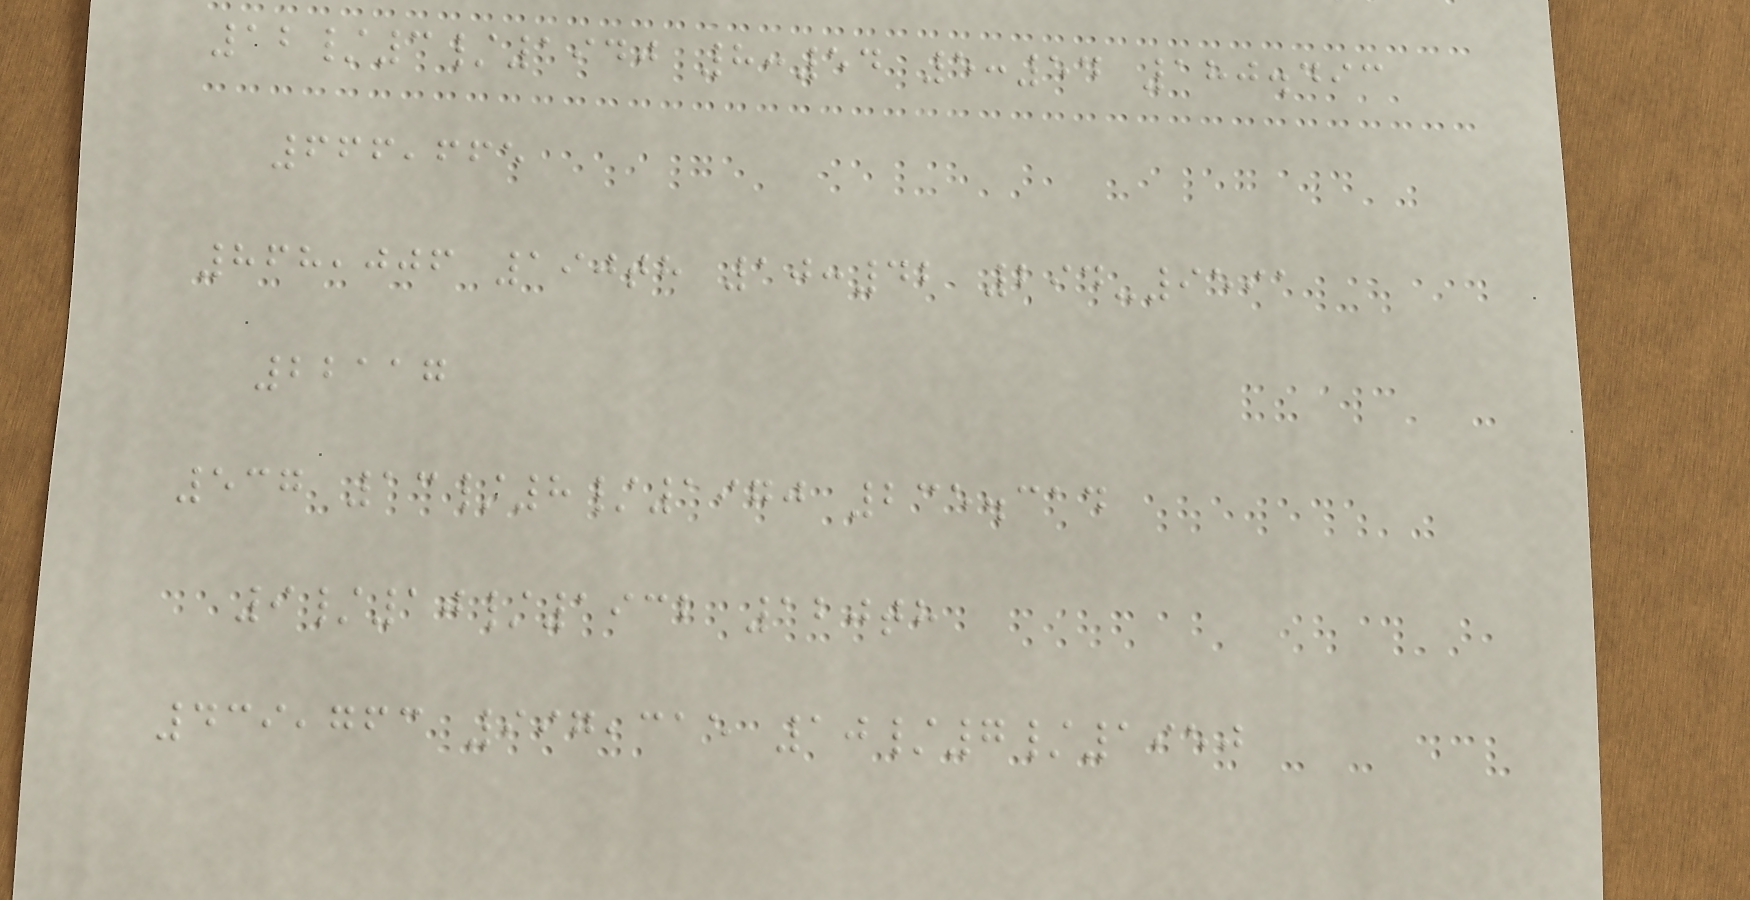12/3/1940 8:54 5:54 180.493
666,665
868,006 190th 10:42 294-9591
22117
537 13/8/1970 235.314
9/10/1932 120th
439,763 997,315 10/7/1950
